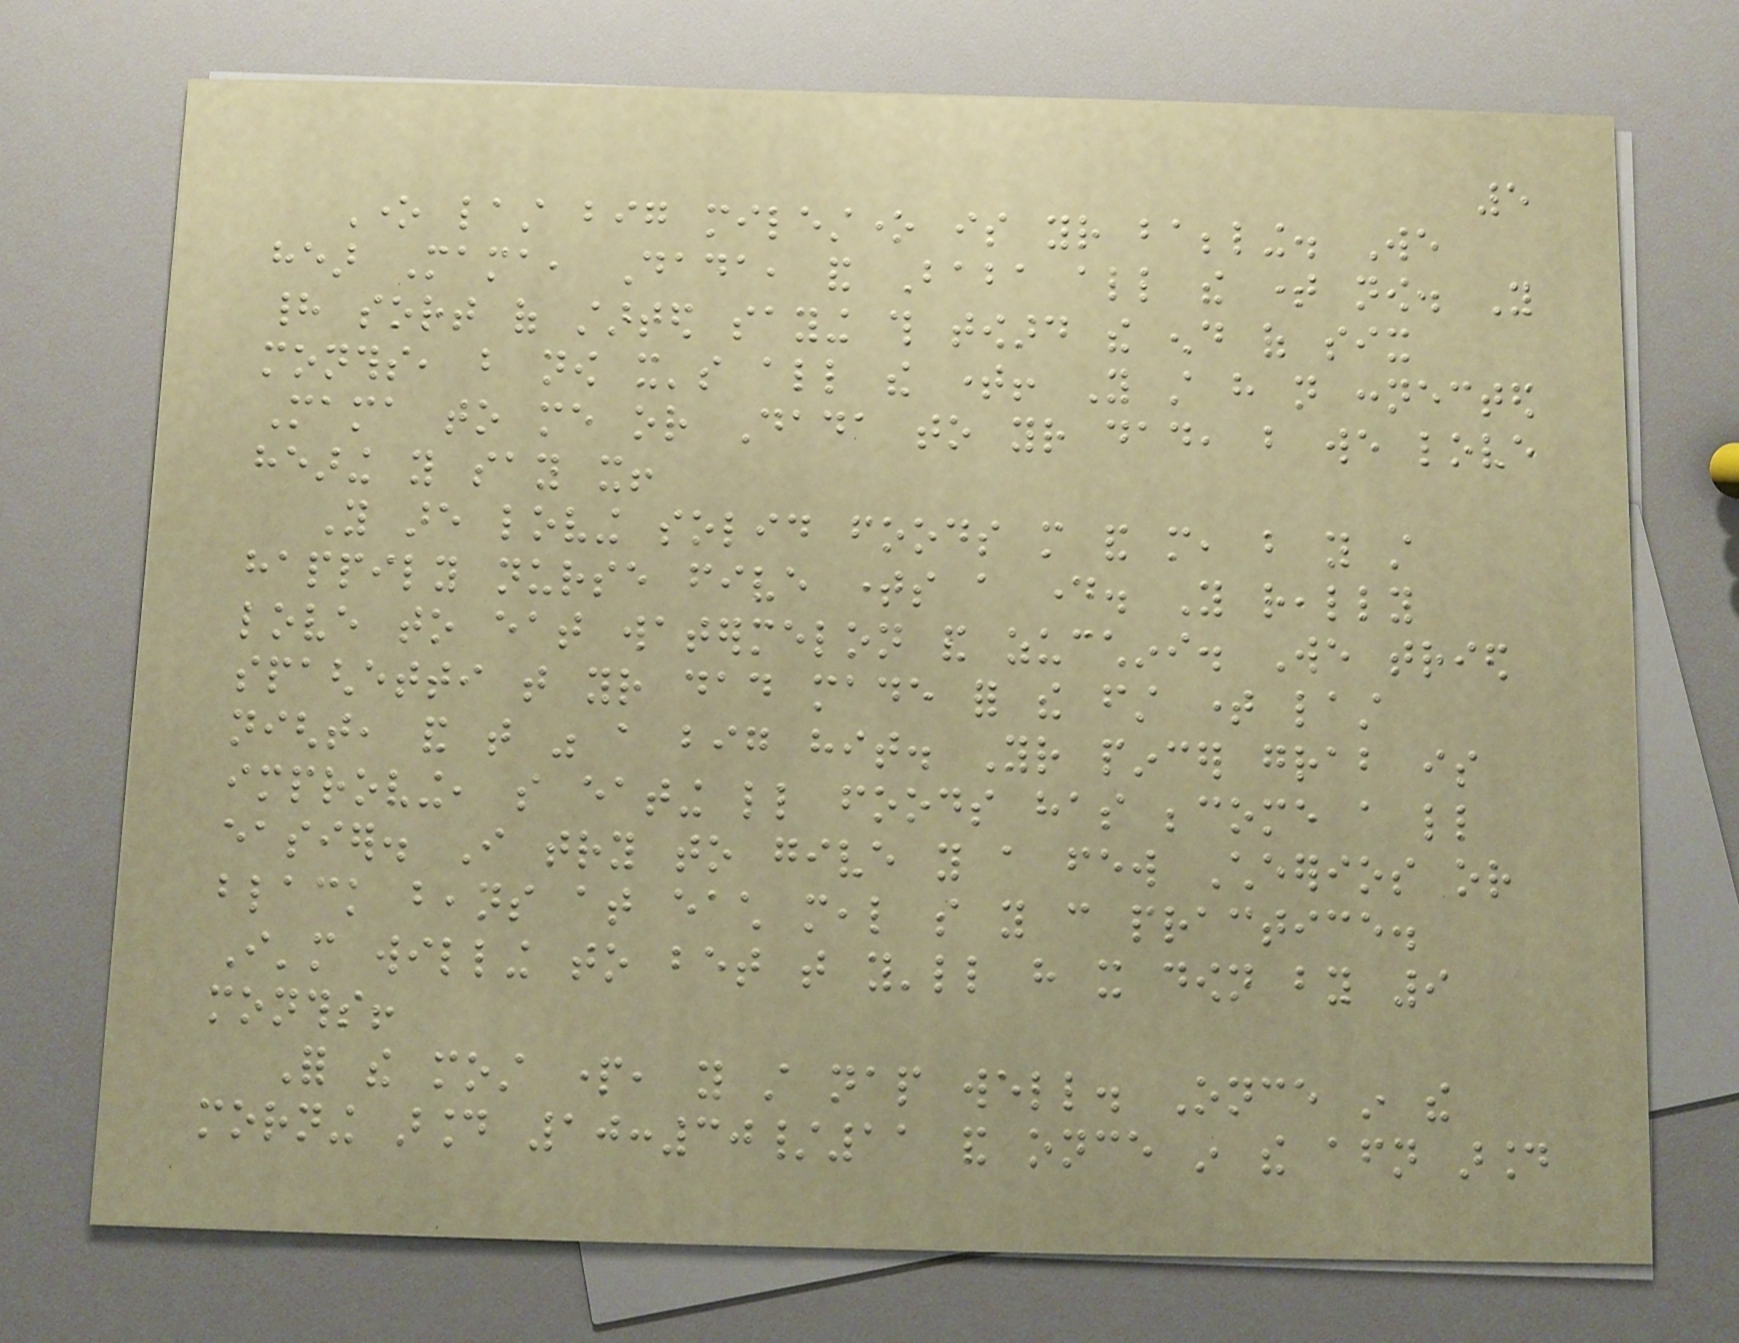5
One last big milestone is your babbling. We
hear Mama, Dada, and Baba all the time now. You
had sort of started saying this toward the end of six
months, but now it's all the time! You still have not connected
Mama to me or Dada to your dad, but we love
hearing you say it!
You are loving solid foods more and more, but you still
happily nurse five times a day. You really
love to eat watermelon and zucchini. We tried
spaghetti that your dad made for the first time last
night, and that was a big hit. Your pincer grab is
improving, so eating little foods has become a little
easier. I try to give you a few Cheerios or
black beans at each meal so you can practice.
I'm willing to bet that you'll have it down by 9
months!
For the most part, you still nap well. Once in the
morning around 10:30/11 and once in the afternoon around
